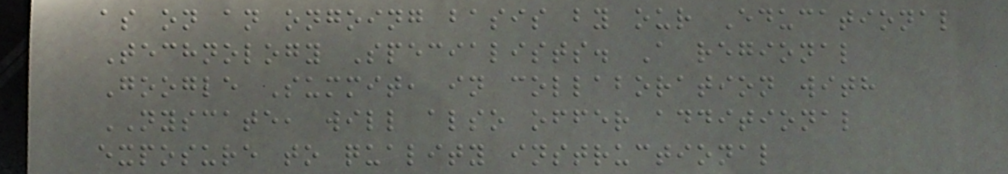as on an ongoing basis by our Educational
Technology Specialists. A regional
Google Summit, in collaboration with
NYSCATE, will also offer additional
exposure to quality instructional
